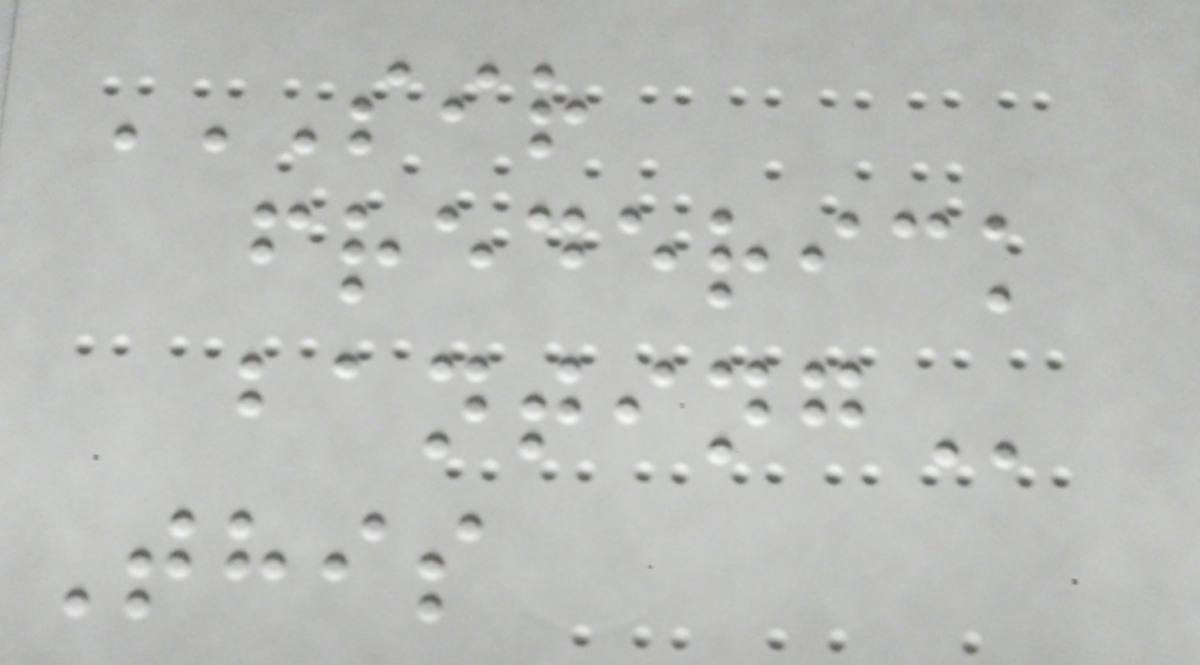SIR
FREDERICK
BANTING
This
